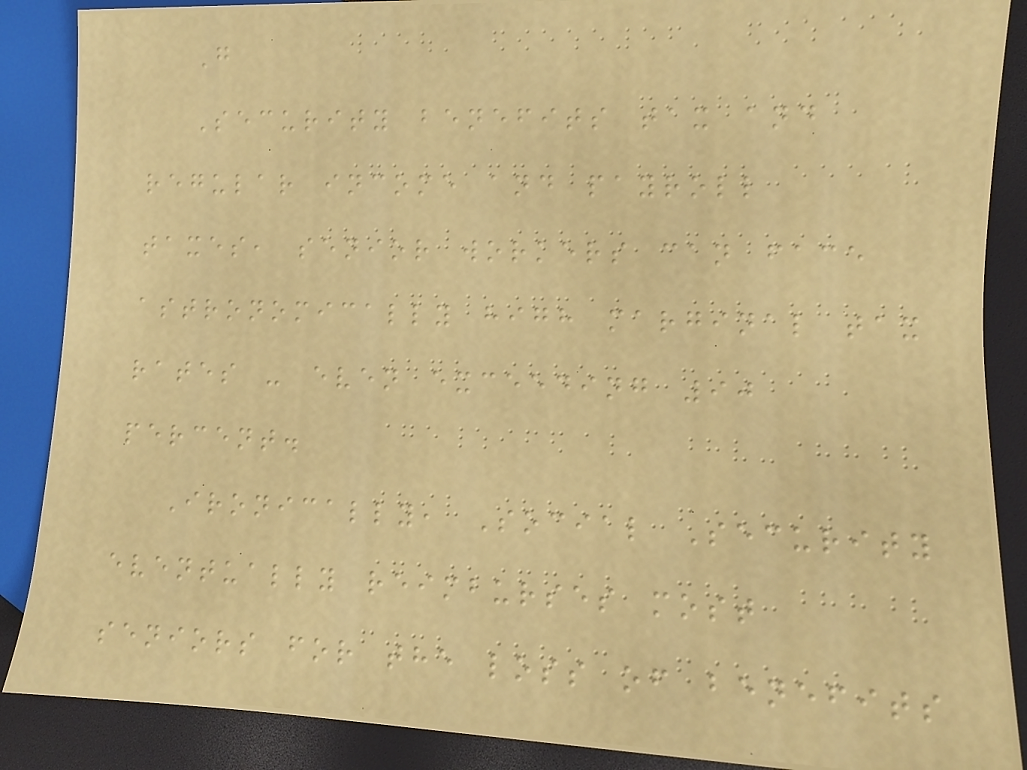G
Security benefits tax and
regular income and payroll
taxes, senior workers can face
astronomically high marginal tax
rates - even exceeding 90
percent.
Ironically, Social Security
eventually reimburses most
seniors for the loss of benefits
